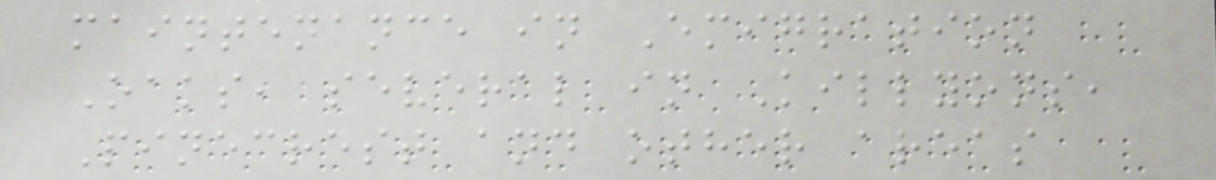maintenance in Emigration
Oaks, several in Killyons,
Pinecrest and other areas
